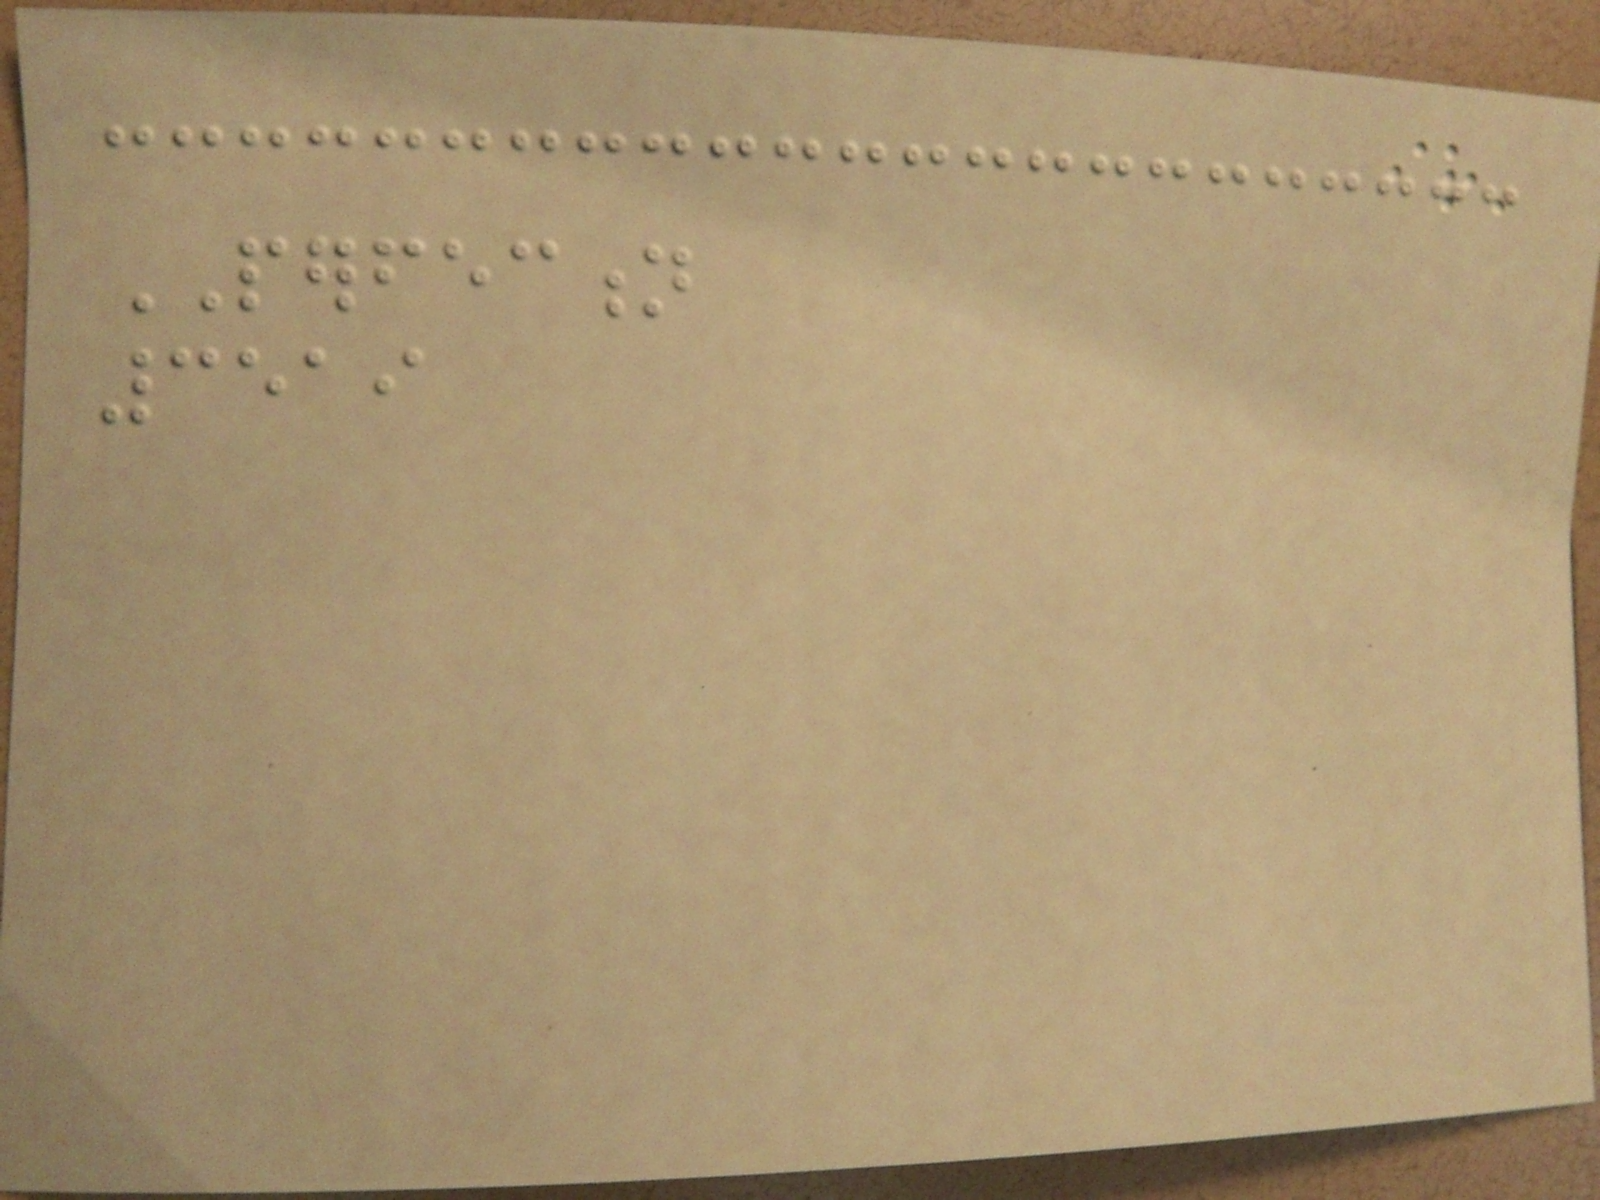PERFECTION
3519
